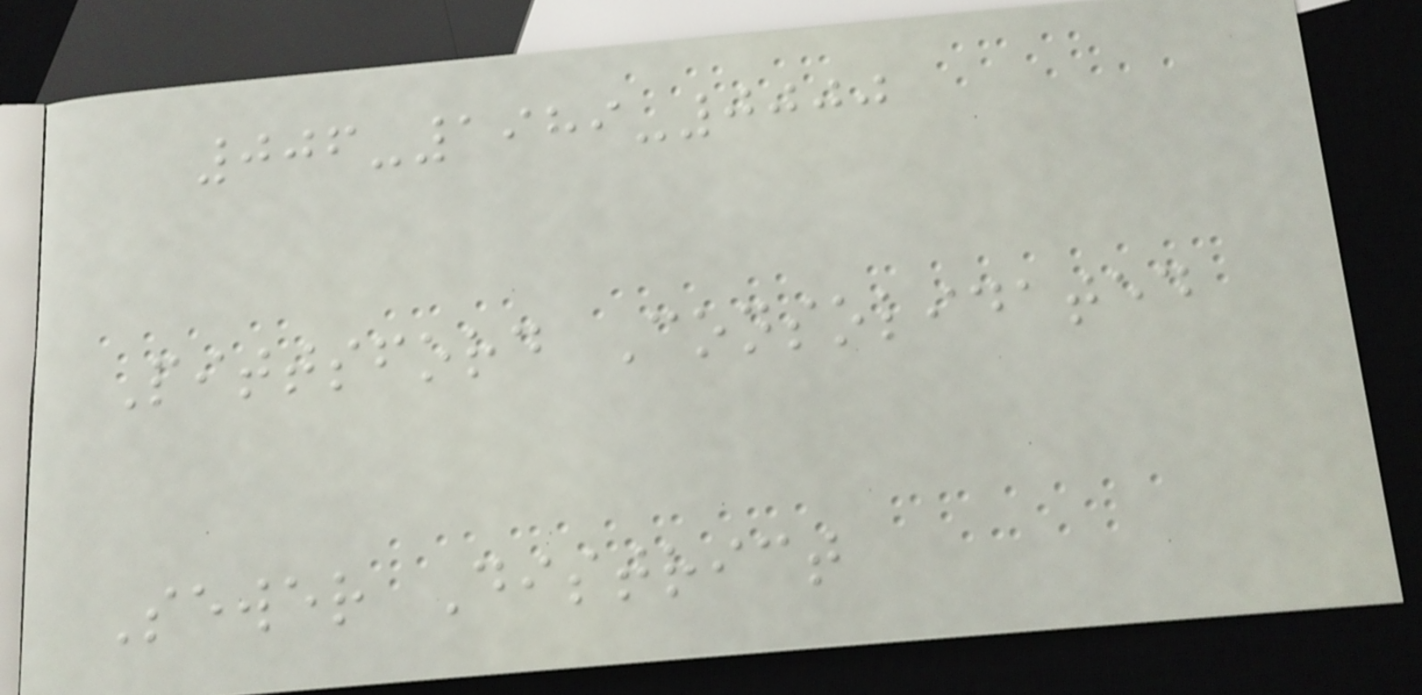006-1989-0000
Pittsford Consolidated
Sewer District
